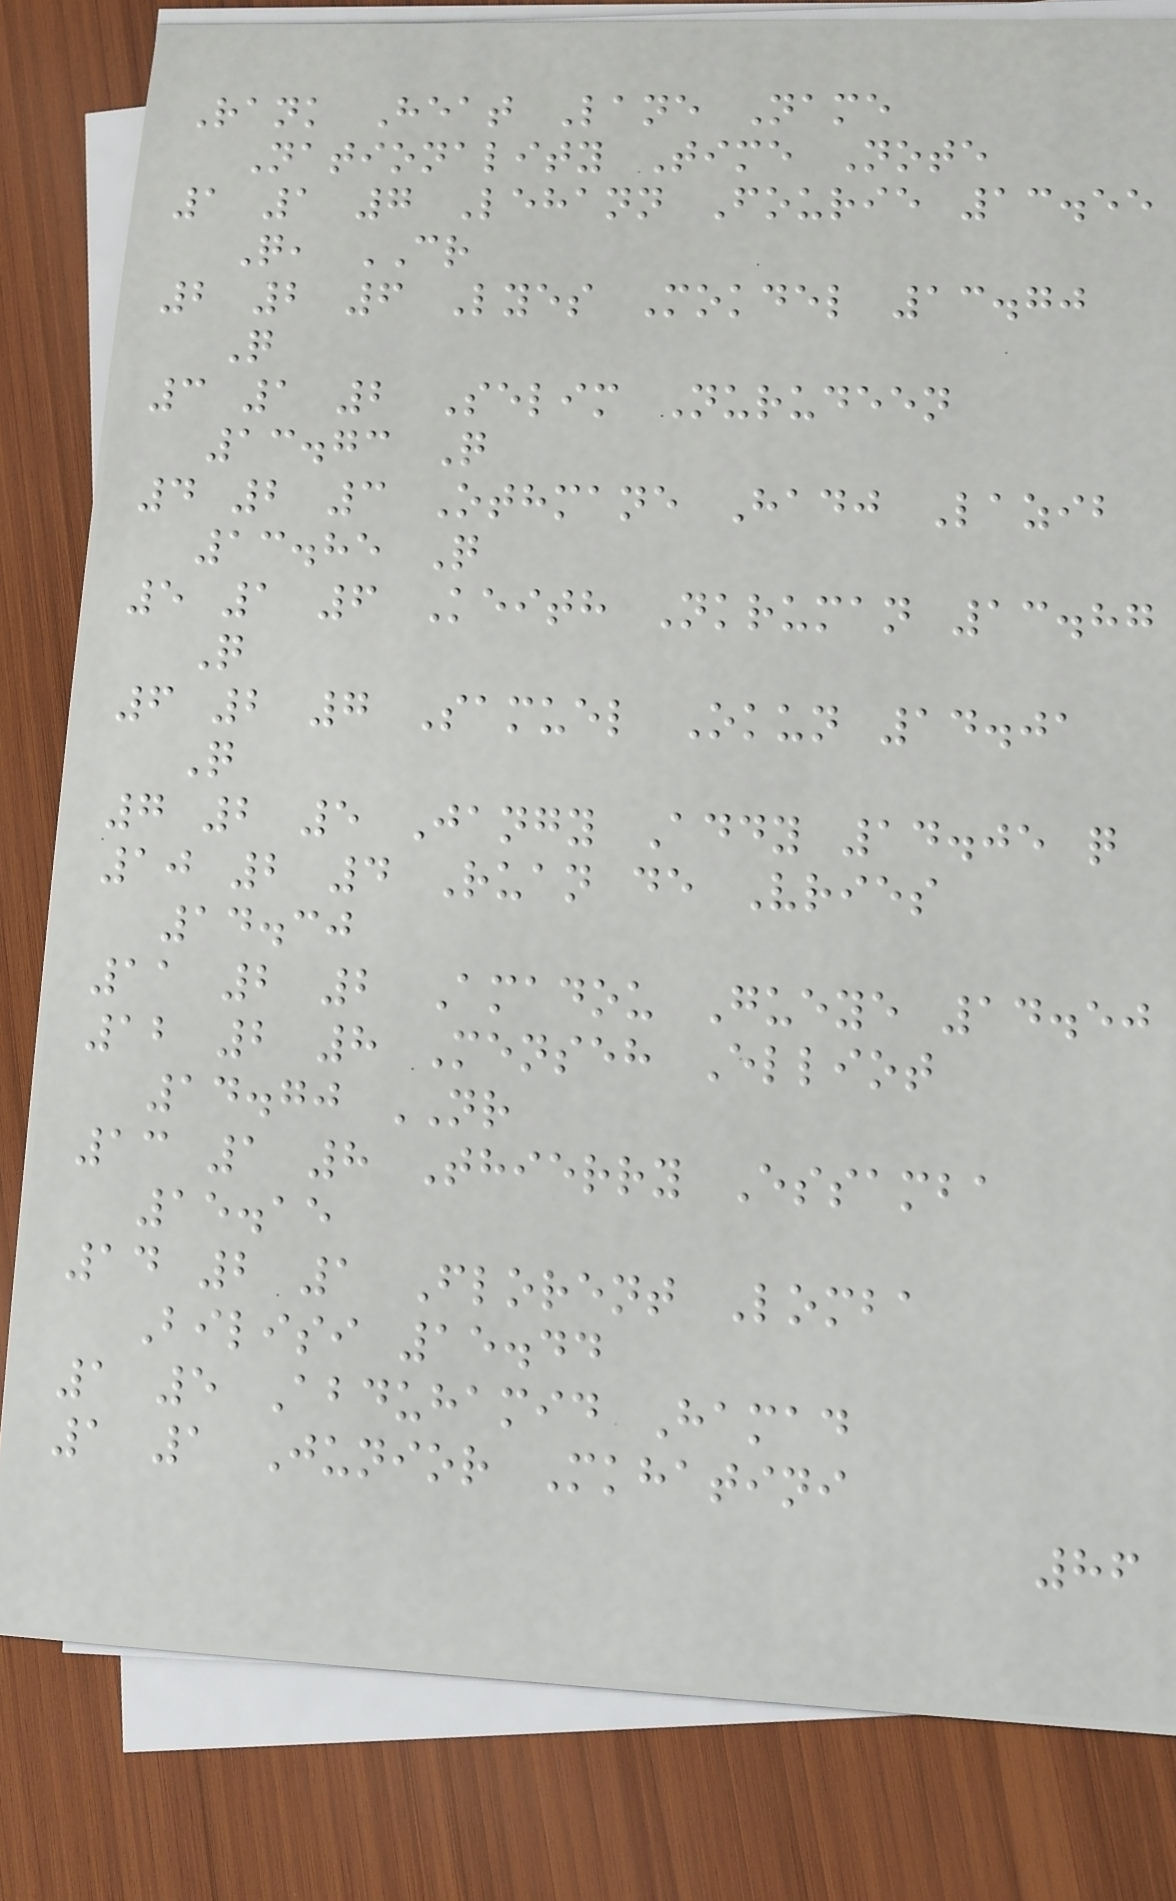Rank Heat Lane Name
Nationality Time Note
1 1 7 Lehann Fourie 13.55
Q, CR
2 2 6 Lyes Mokdel 13.70
Q
3 1 2 Selim Nurudeen
13.73 Q
4 2 3 Othmane Hadj Lazib
13.85 Q
5 1 6 Keith Nkruman 13.87
Q
6 2 7 Samuel Okun 14.01
Q
7 2 5 Jangy Addy 14.05 q
10 2 4 Ruan de Vries
14.30
11 2 2 Amadou Gueye 14.50
12 2 8 Menseh Elliot
14.70 NR
13 1 8 Thierry Essamba
15.15
14 2 1 Florent Lomba
Bilisi 15.44
1 5 Abduhamid Hamad
1 1 Junior Mkhatini
86
